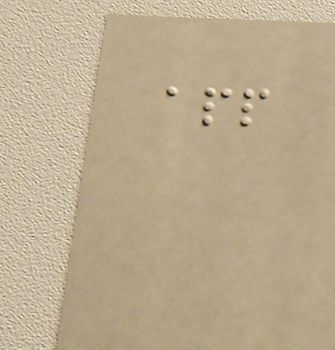app
